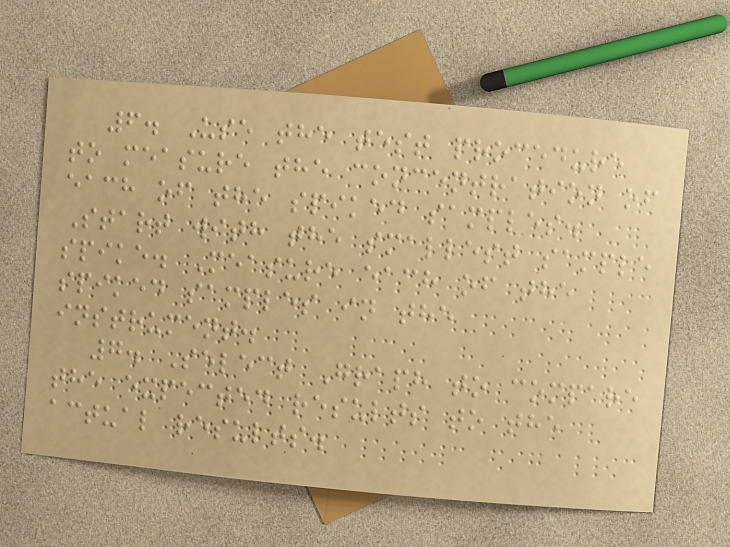6. Use the test procedure
to measure the concentration of
each of the spiked samples.
Start with the smallest sample
spike. Measure each of the
spiked samples in the
instrument.
7. Select Graph to compare
the expected results to the
actual results.
